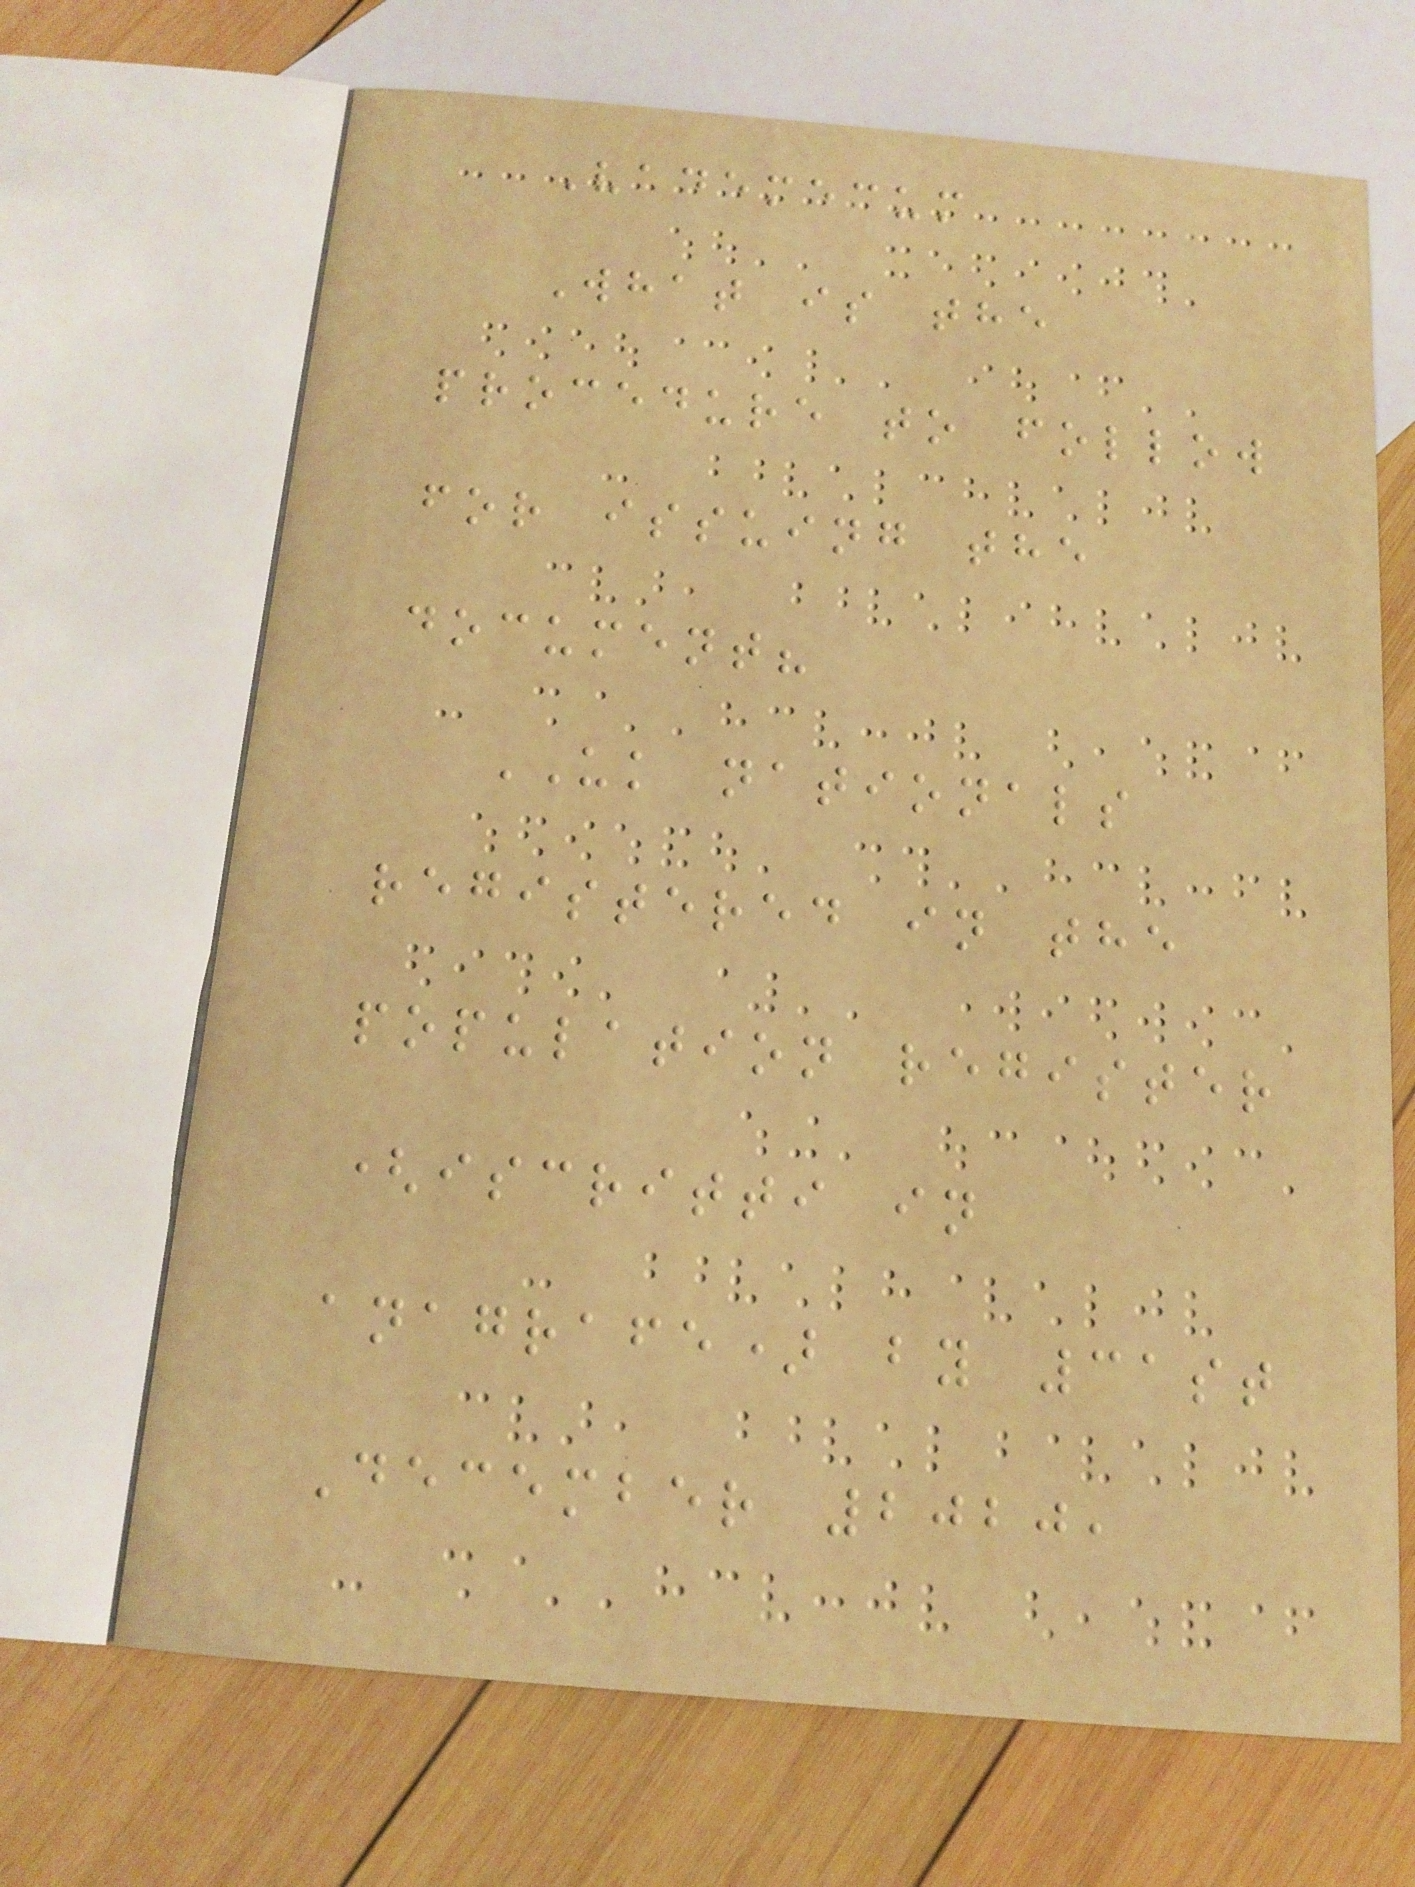Vademecum
What is the
procedure to follow
for issuing the
document?
UK nationals
registered in the
population register
(iscritti in
anagrafe) by 31st
December 2020,
